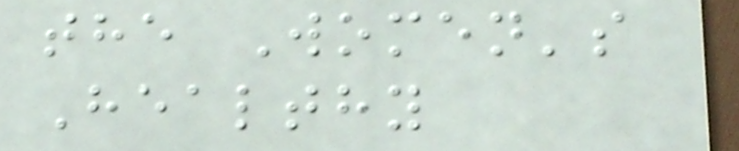the Women's
Healthy
